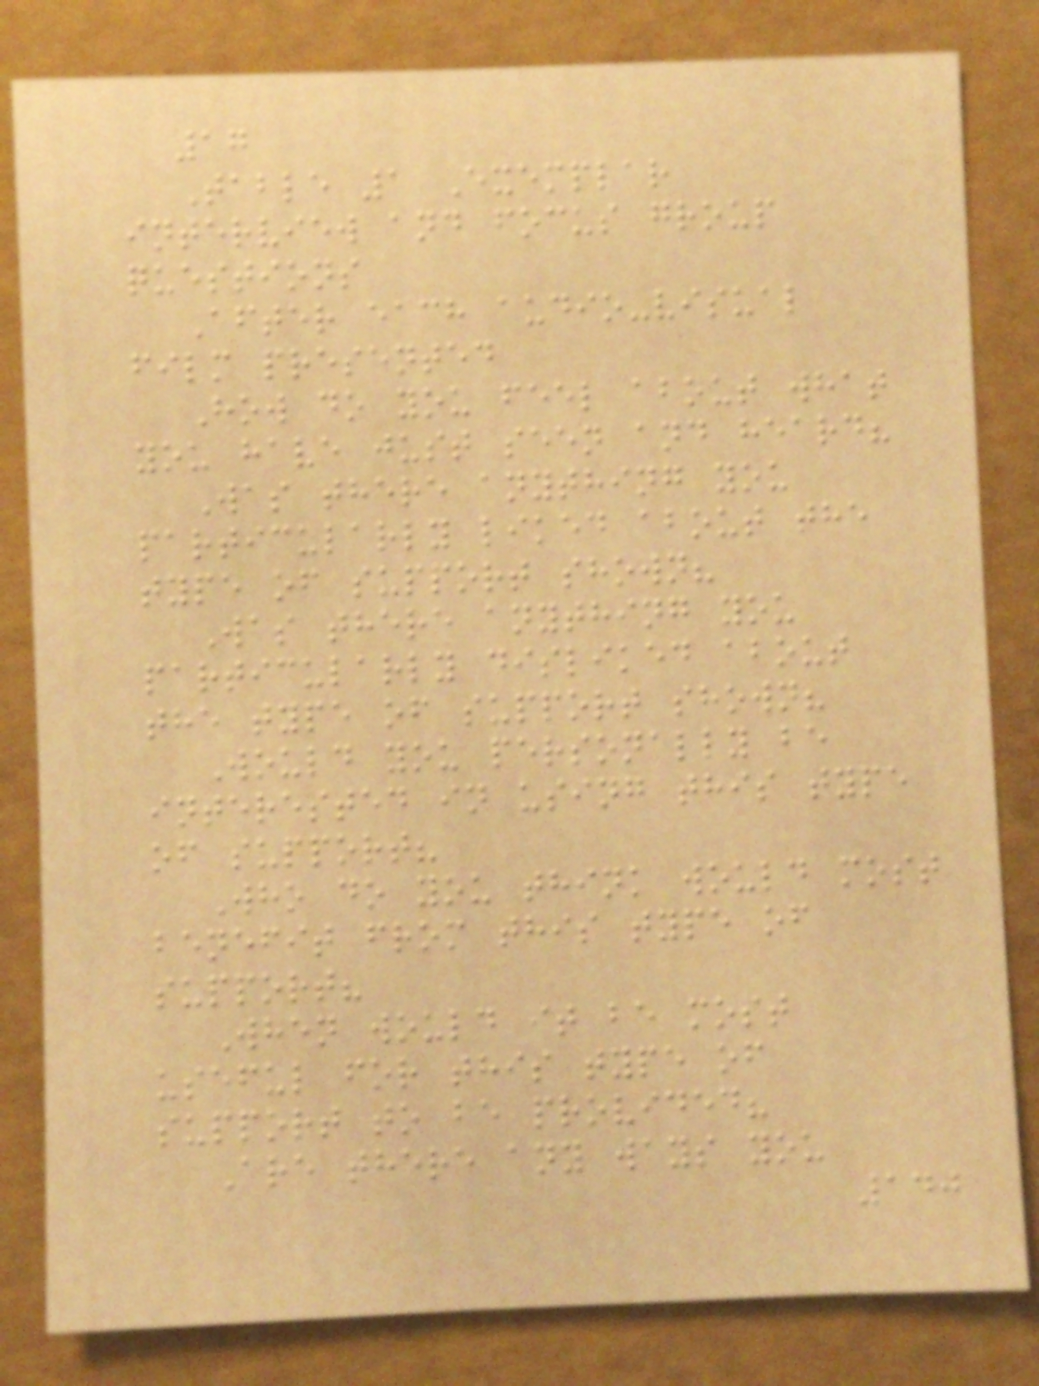17
Table 1 Exemplar
interview and focus group
questions
After each audio-visual
film presented
How do you feel about what
you have just seen and heard?
Was there anything you
particularly liked about the
type of support shown?
Was there anything you
particularly disliked about
the type of support shown?
Would you personally be
interested in using this type
of support?
Who do you think would most
benefit from this type of
support?
When would it be most
useful for this type of
support to be provided?
Are there any ways you
140
